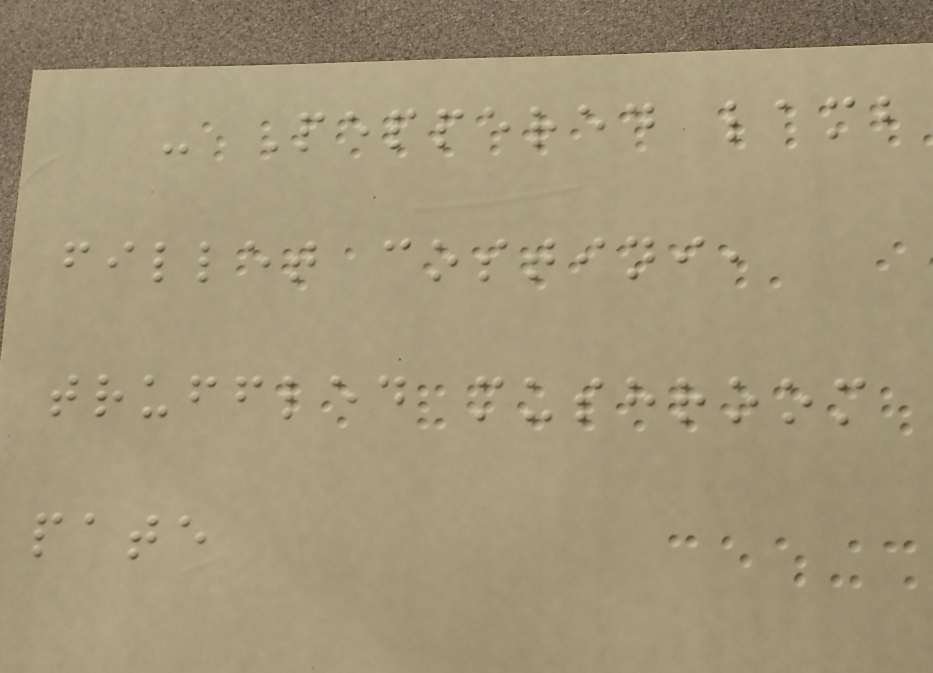- Peppered lamb
fillet costini,
truffled mushroom
pate
